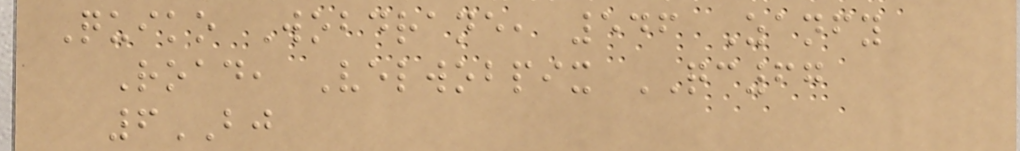Quiko Wobdrane, 546 Zanfy
Road, Velwobpix QC67
6BJ
